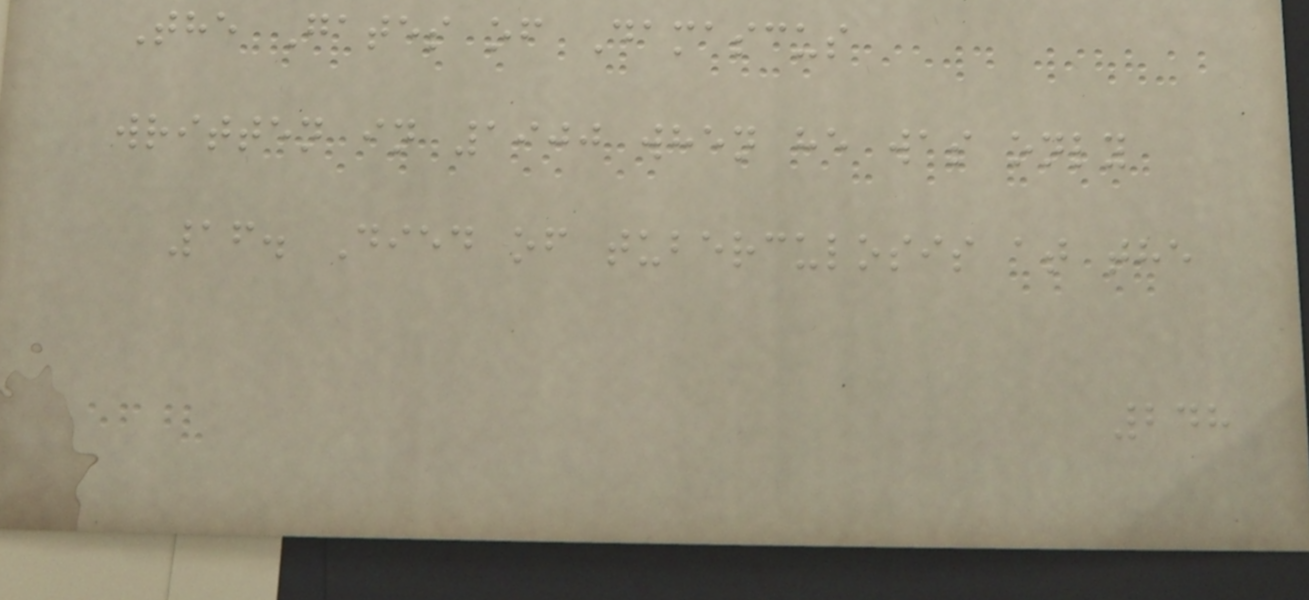The Gates of Damascus
written in 1900 when he was only
16. Died of tuberculosis at the
248
